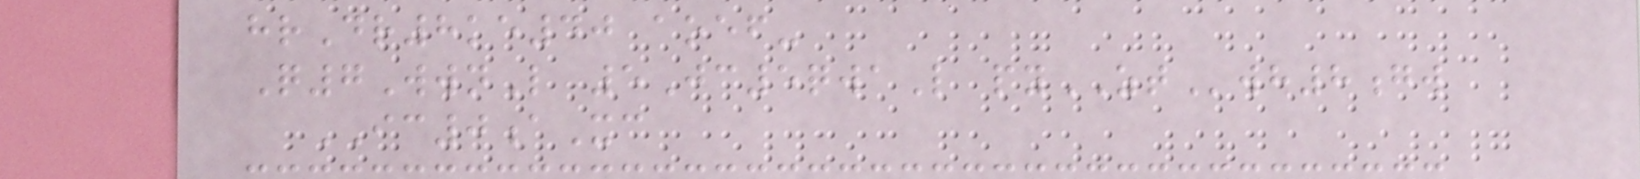hrDr8ke40 aoef-
Q7WwnL 5Jc5qwaL pyZTwh8gw
IC0aXc
